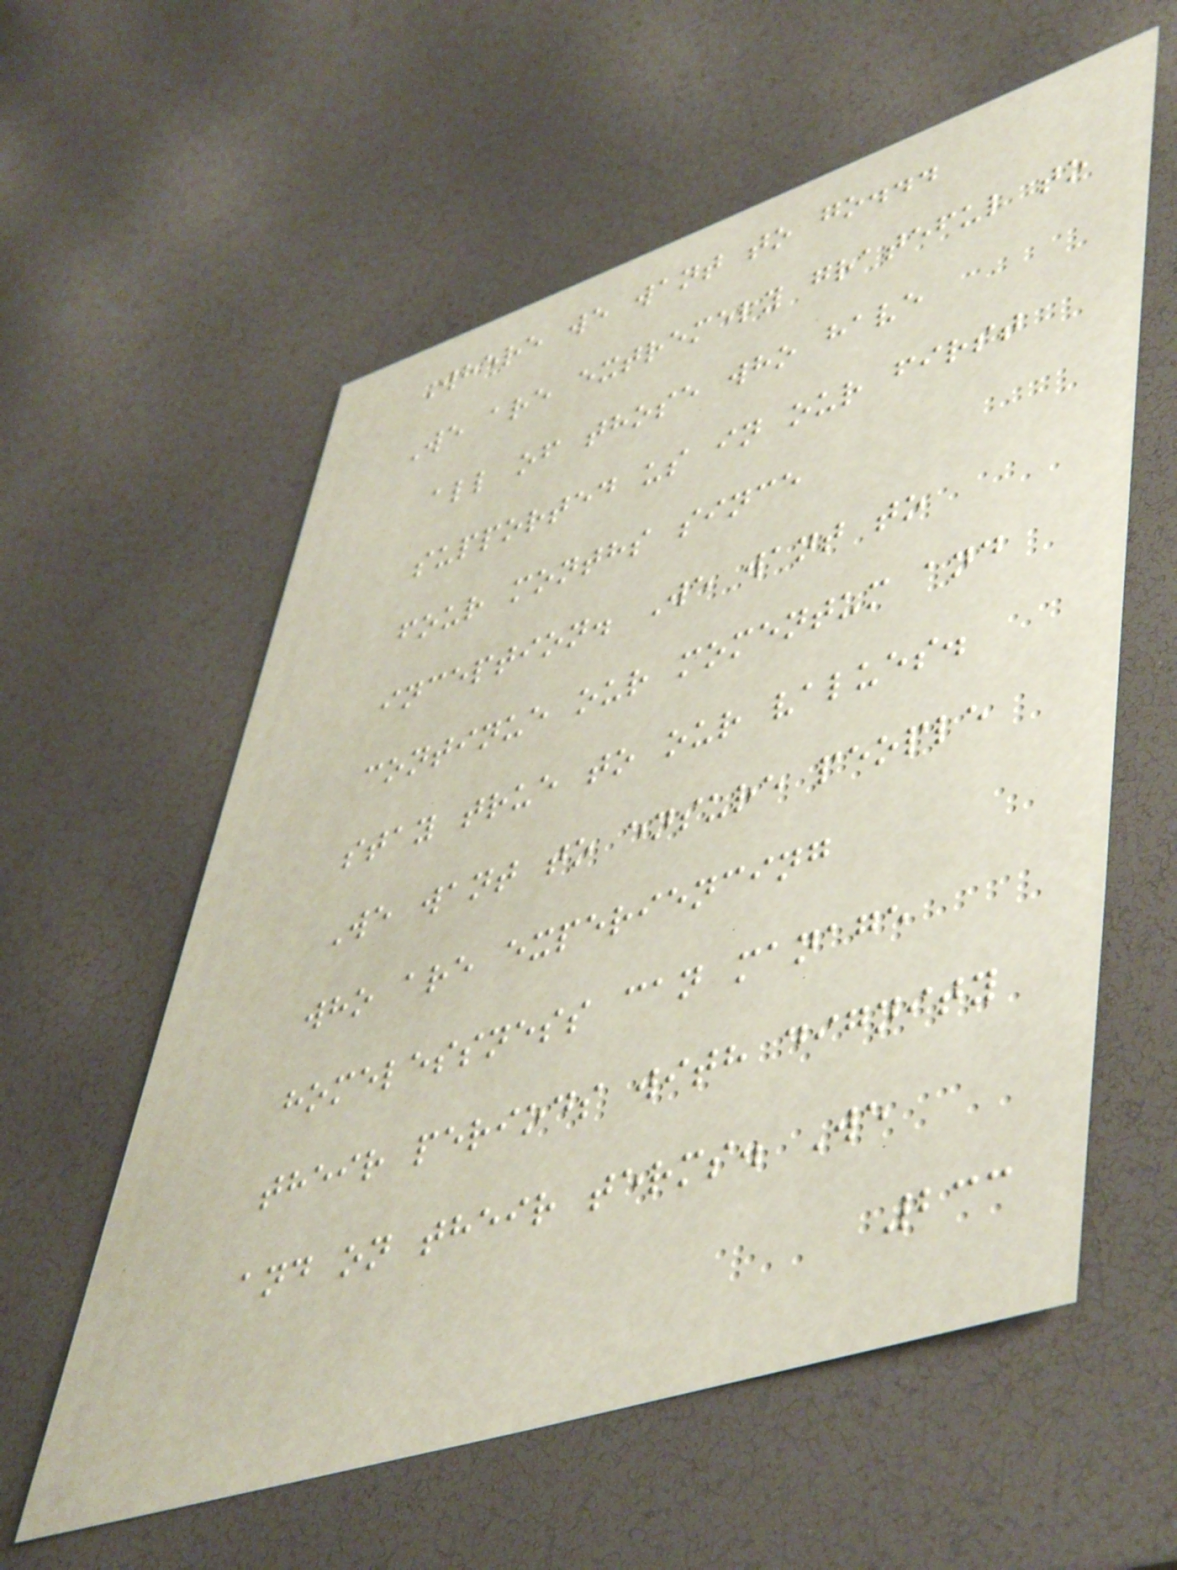Where we want to go...
We are extremely grateful to
all of those who have
supported us in our first
four months since
inception. We want to
continue our momentum and
stay true to our values.
We want to ensure people
who are experiencing
homelessness can manage
their periods with dignity
and on their terms. We
233
